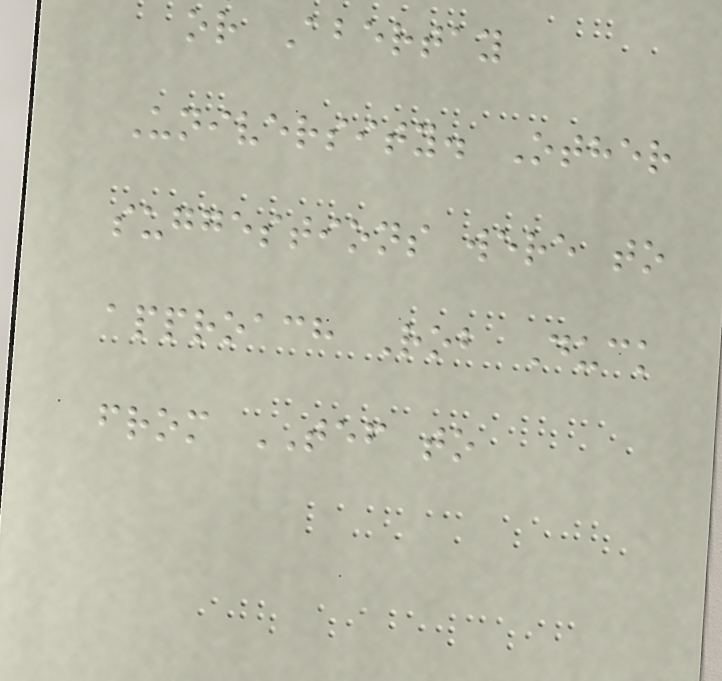or Abertay
University. Other
suggestions were to
approach Rob Duck
from TEF to
